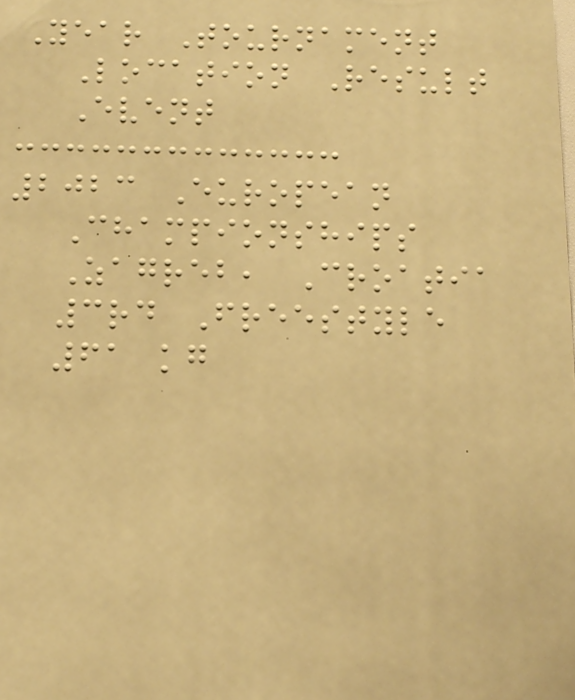Year Tournament
Location Result
Event
2023 European
Championships
Zagreb, Croatia
3rd Freestyle
61 kg
